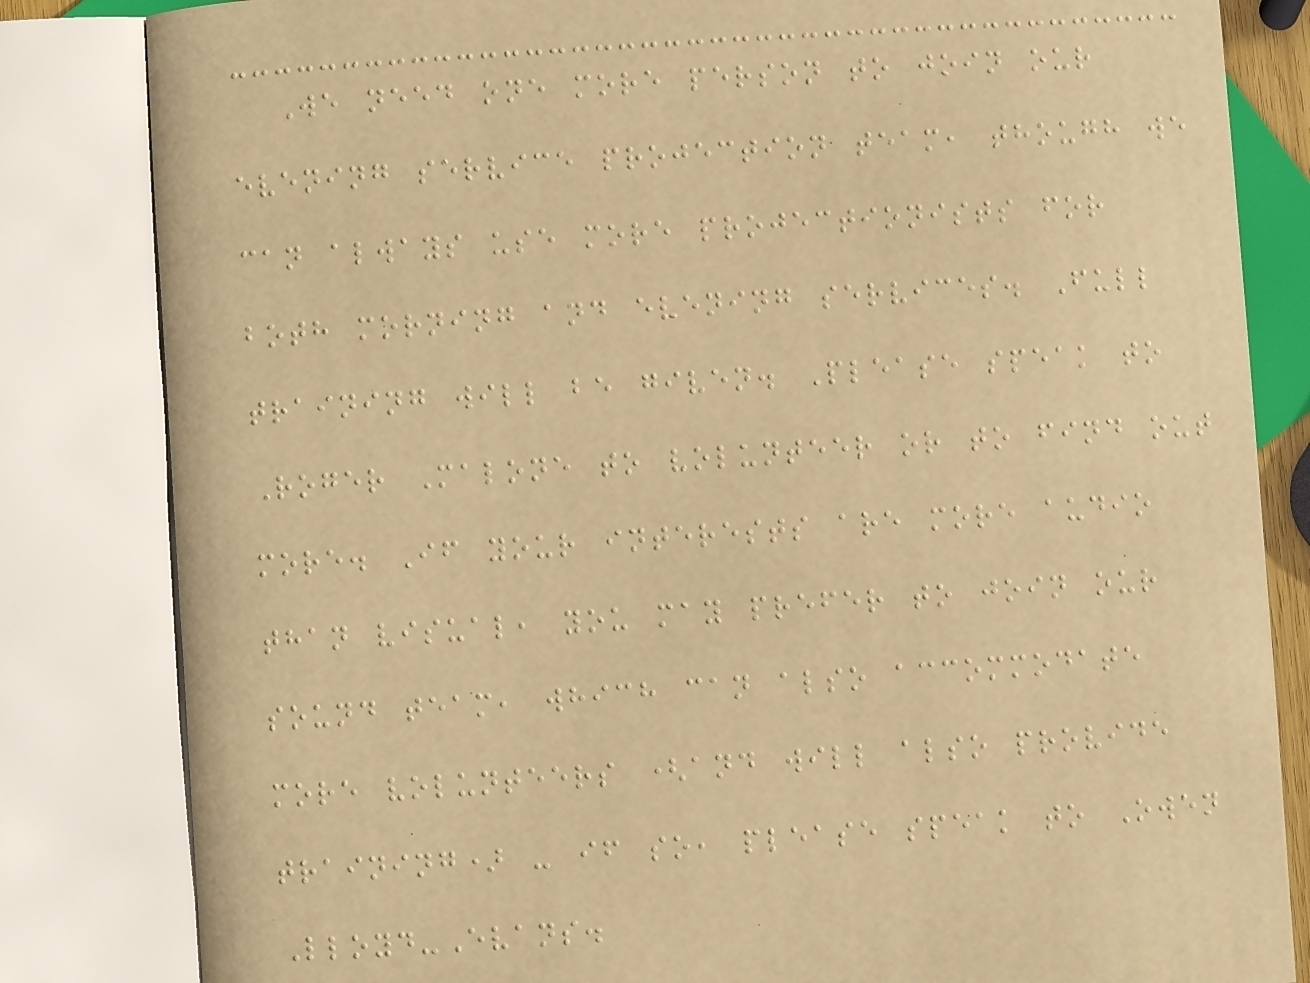We need one more person to join our
evening service projection team, though we
can always use more projectionists for
both morning and evening services. Full
training will be given. Please speak to
Roger Malone to volunteer or to find out
more. If your interests are more audio
than visual, you may prefer to join our
sound team, which can also accommodate
more volunteers (and will also provide
training) - if so, please speak to Owen
Lloyd-Evans.
